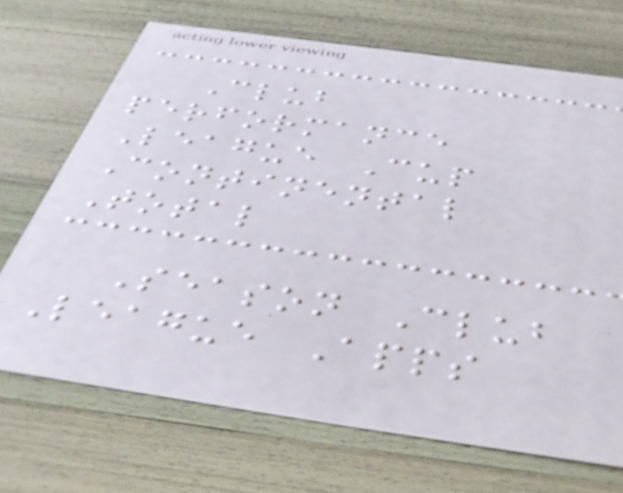Club
performance
League Cup
Continental
Total
Season Club
League Apps
